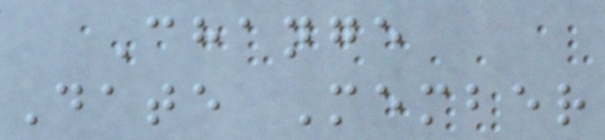Change
Date Member
